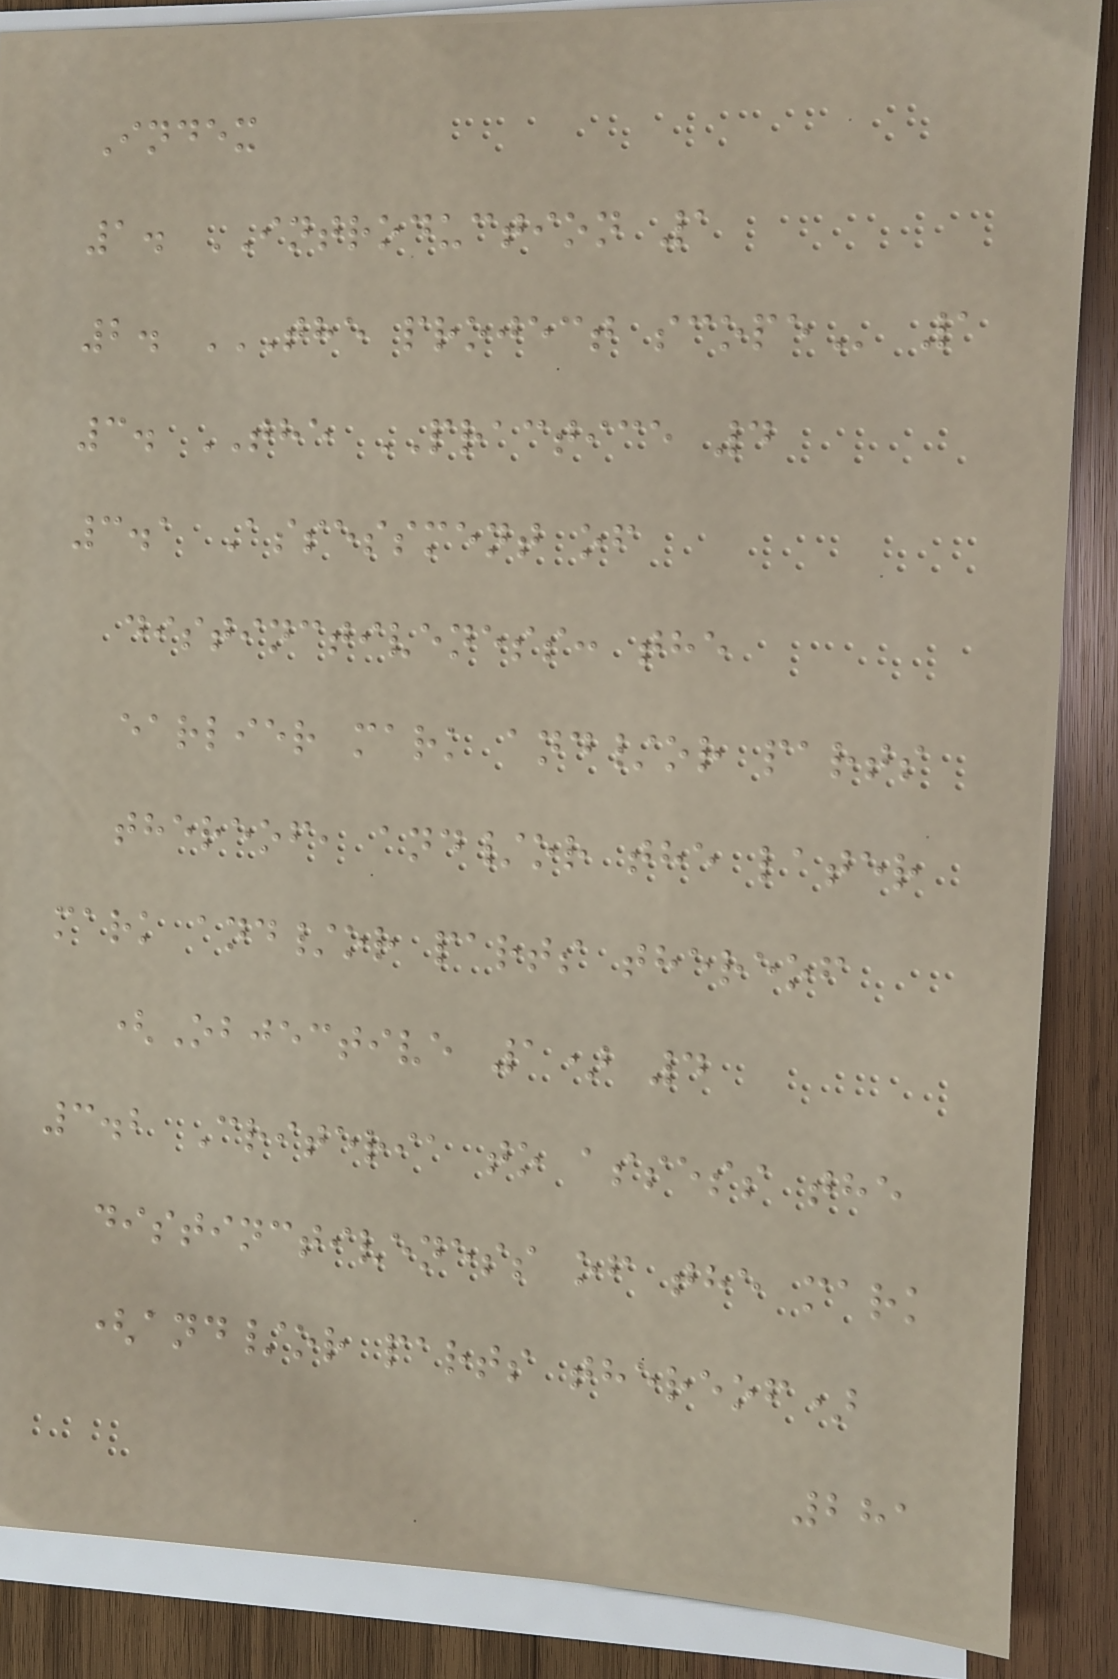Index
1. INTRODUCTION 1
2. THE PROJECT SCOPE 1
3. THE PRACTICE 4
3.1 Assessment of
distinctiveness: the
earlier mark and/or parts
thereof, and/or the later
mark and/or parts thereof
(Objective 1) 4
3.2 Criteria to assess the
distinctiveness of the mark
(and/or parts thereof)
281
